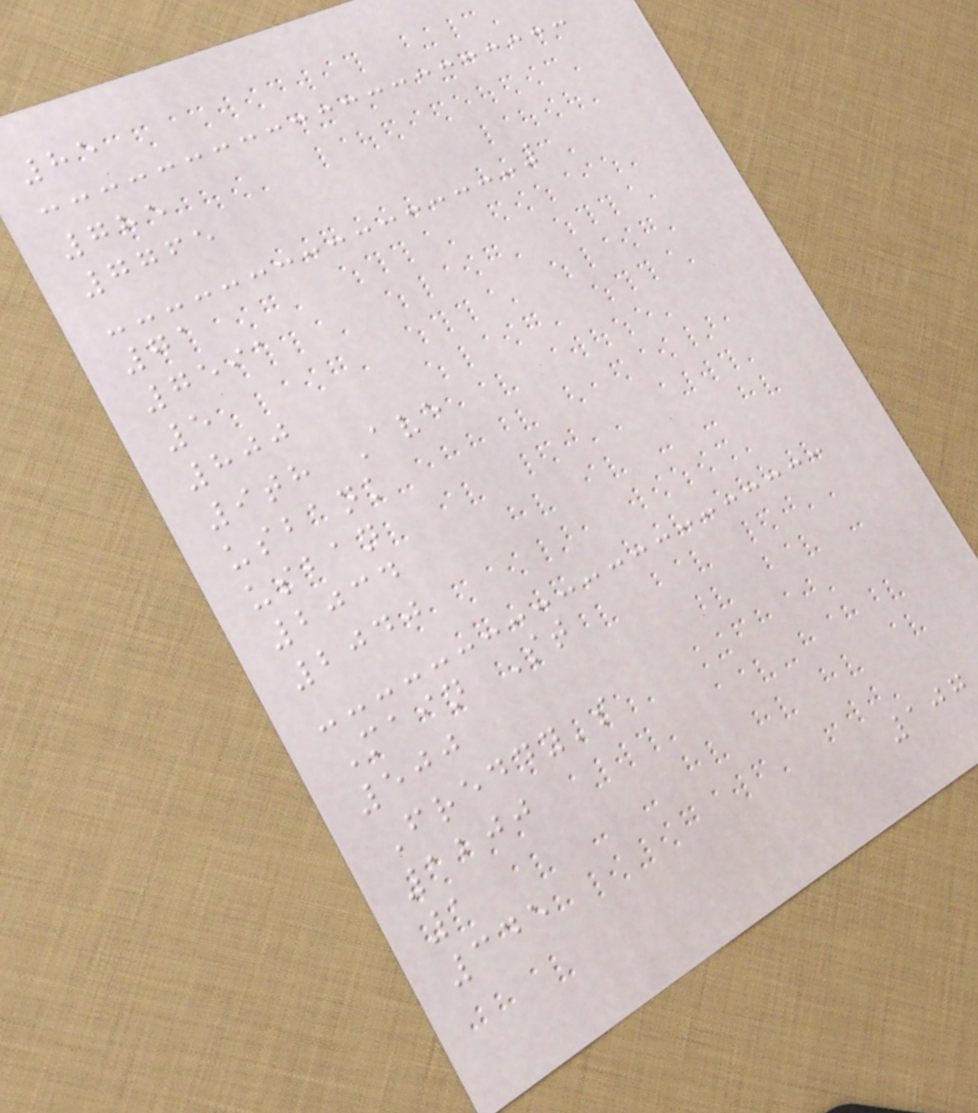85
785
7765
71
7591
5
800
9th Ave
usbank
usban
2034
2040
Main St
500
Freddy's
1200
1
345
107
